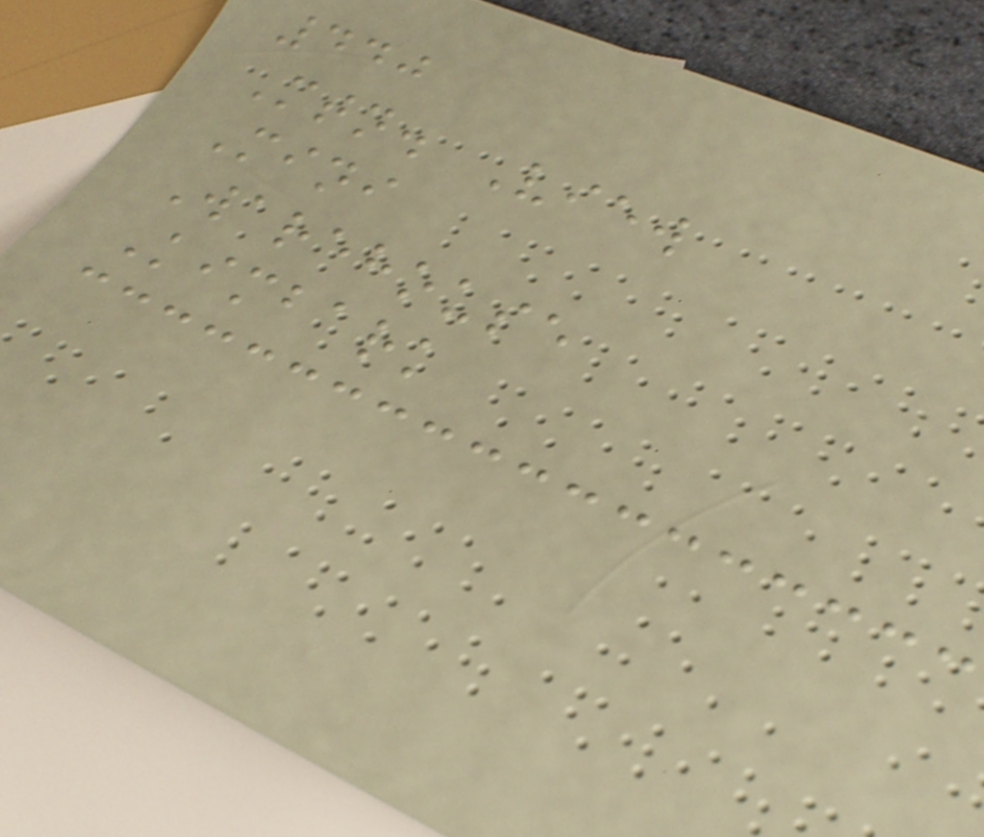440
Mtn. View
Mini
Warehouse
Kimbark
